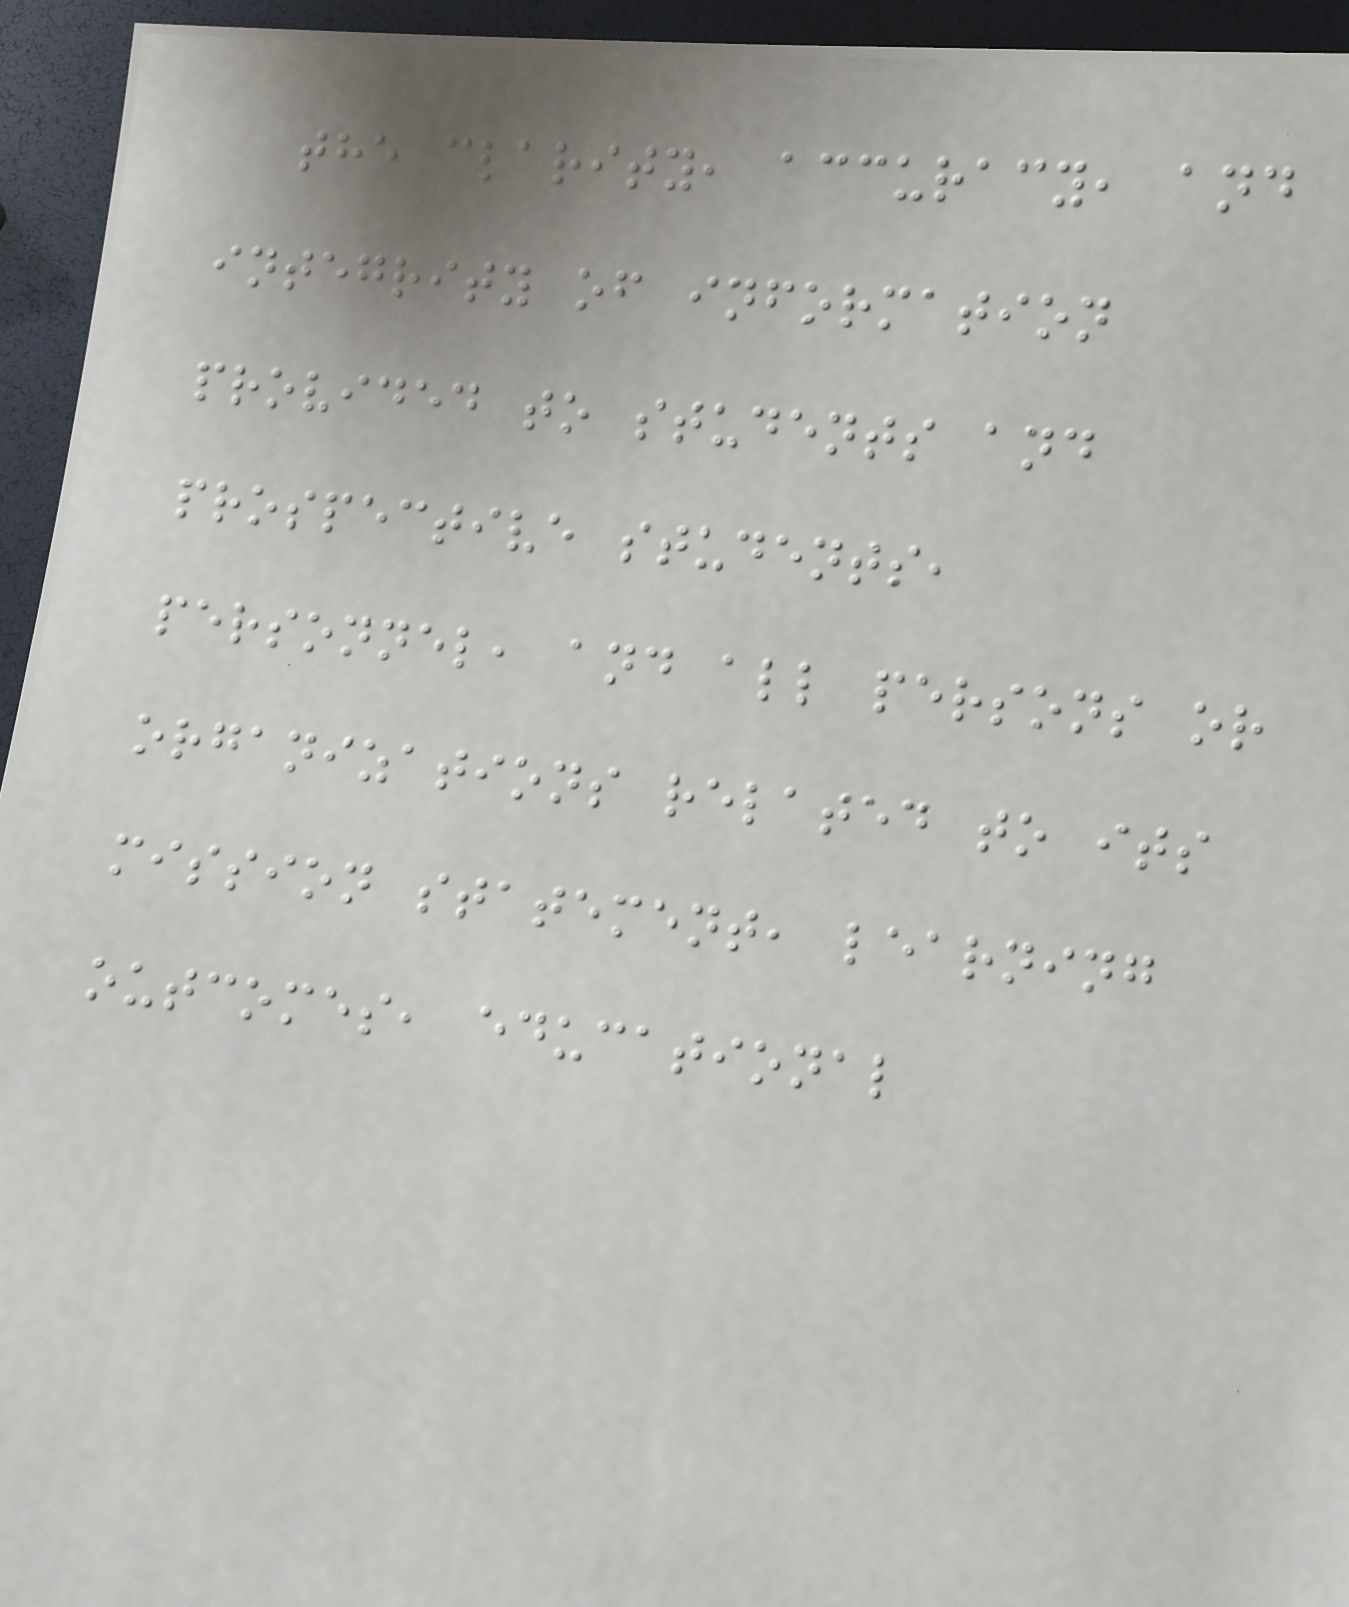the clarity, accuracy, and
integrity of information
provided to students and
prospective students,
personnel, and all persons or
organizations related to its
mission statement, learning
outcomes, educational
